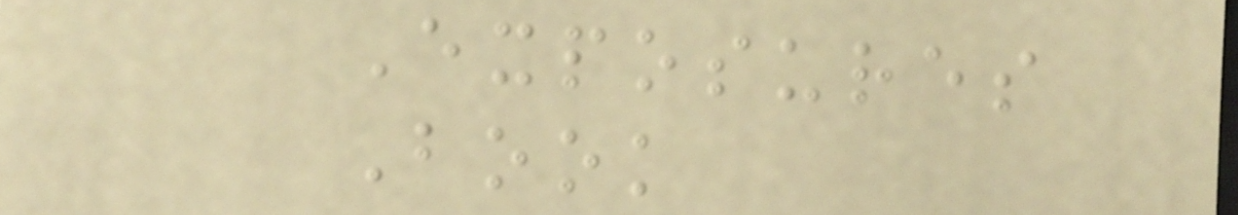Exposures
Book
